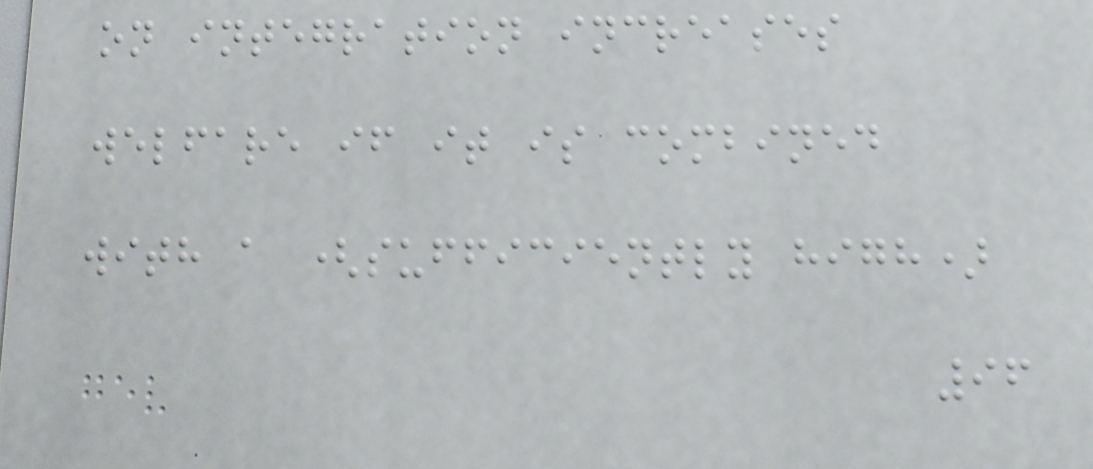on integration increases
welfare if it is combined
with a (sufficiently high)
96
